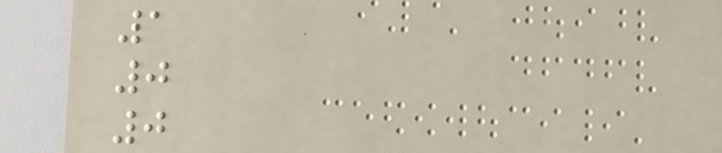1
0
0
